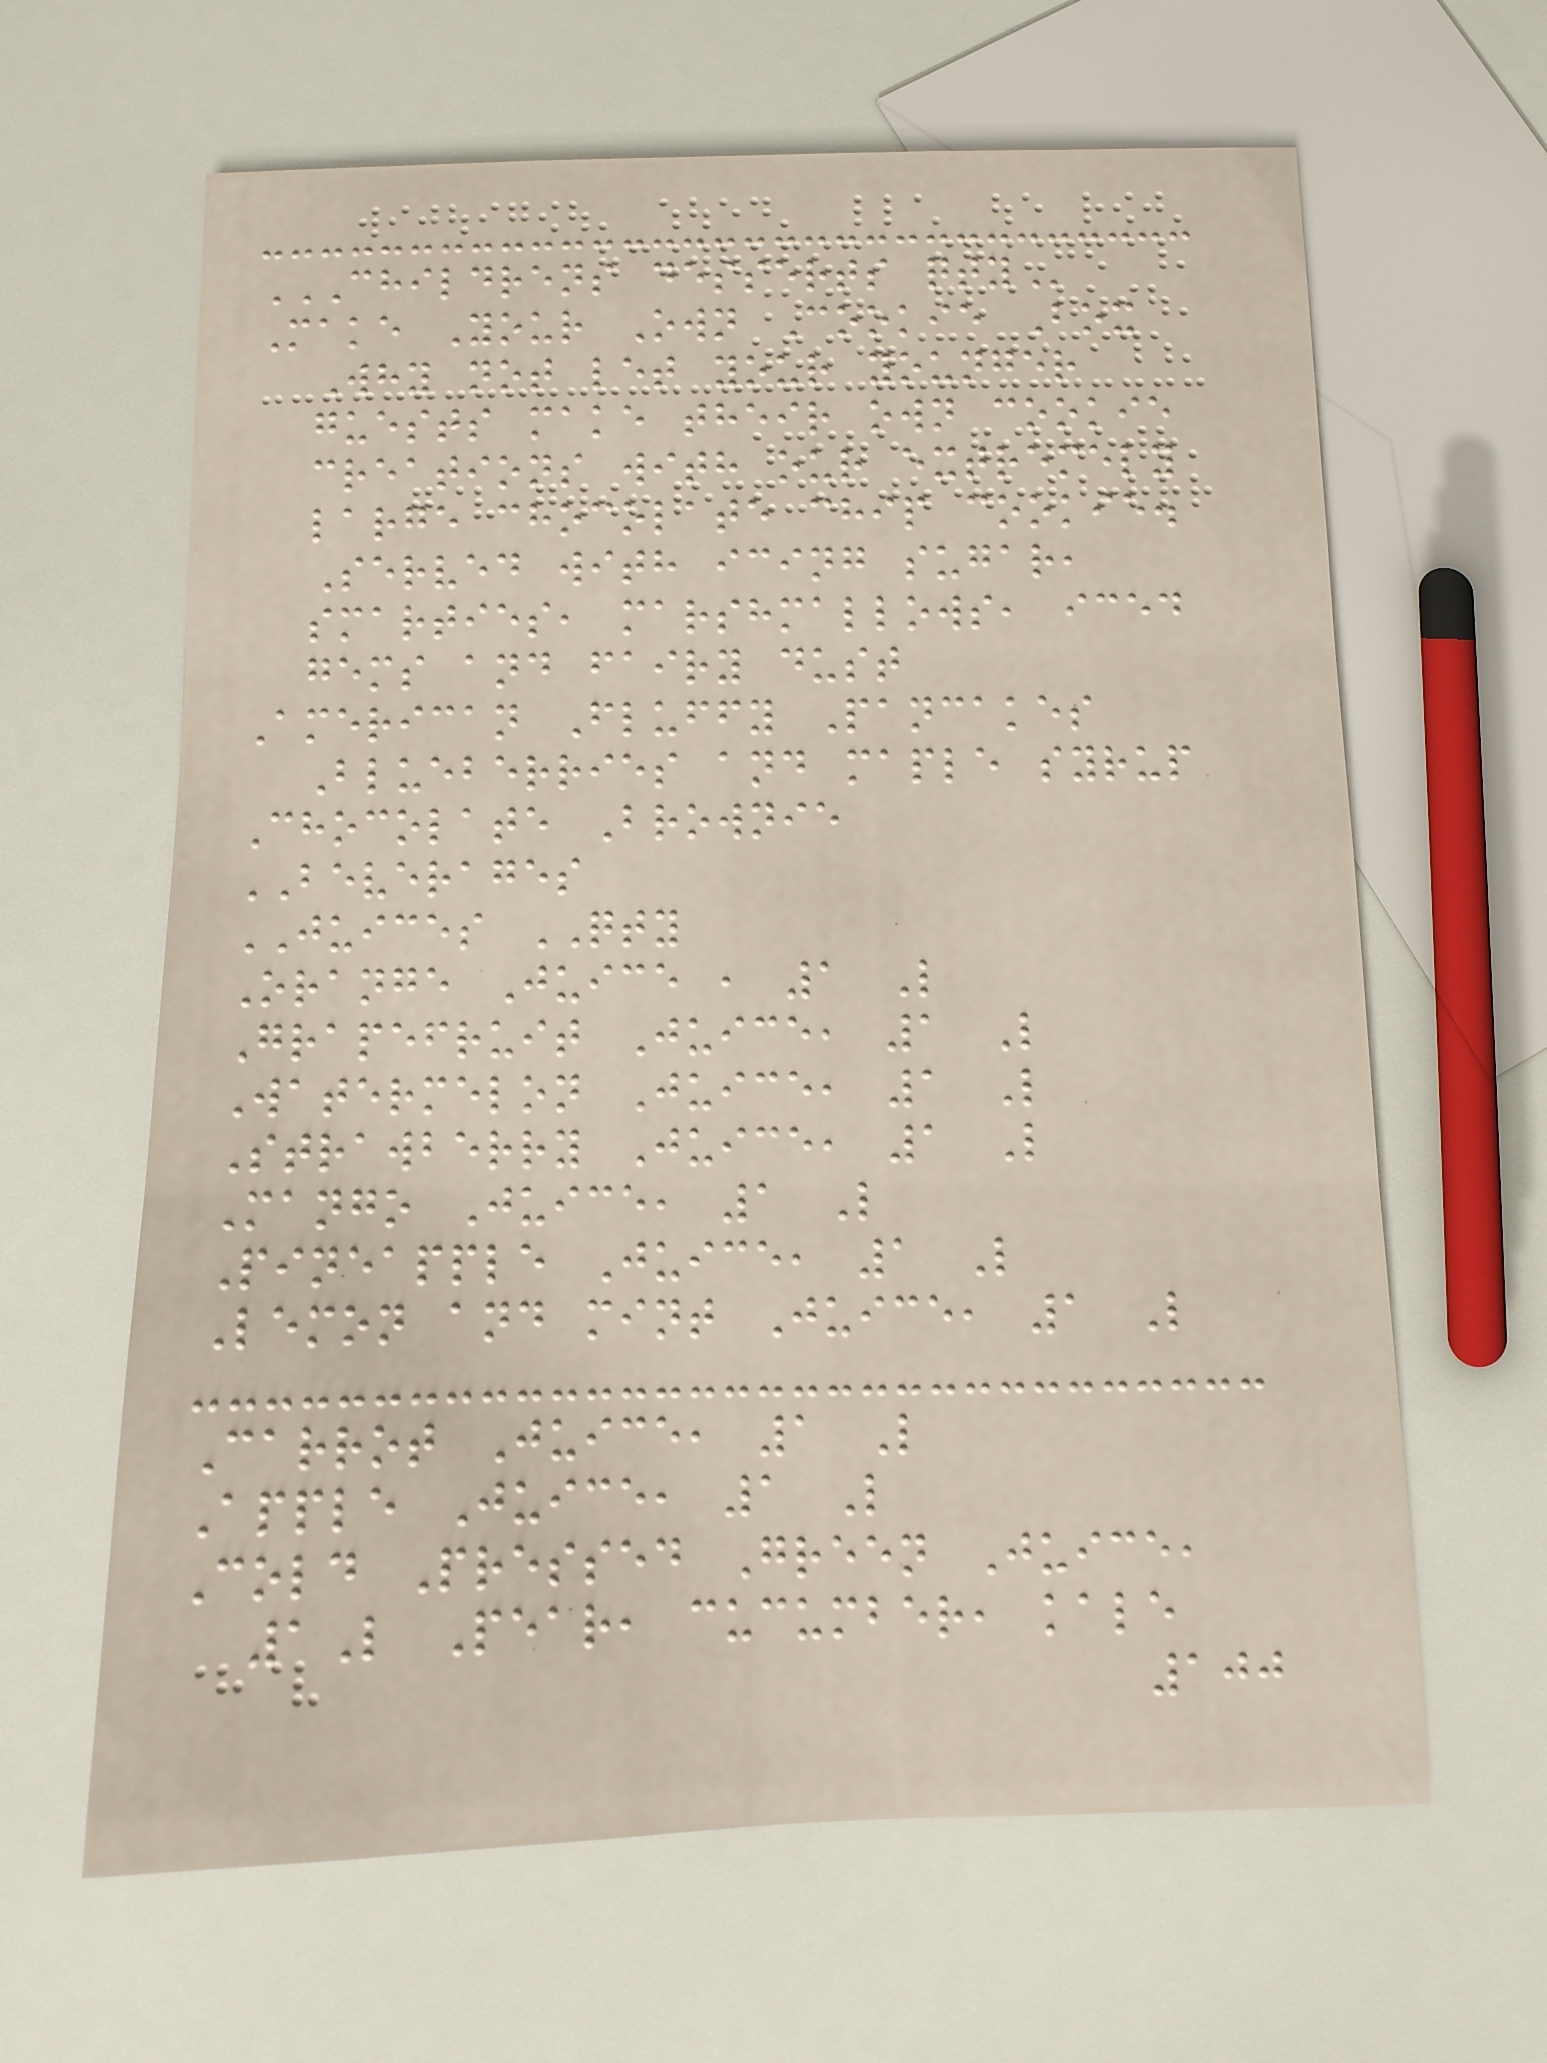CHILDRENS DESSERTS QTY
Make Your Own Cookie Box
Why not let your younger
guests make their own cookie
creations with our extremely
large chocolate chip cookie.
Served with icing sugar,
smarties, marshmallows, iced
gems and fairy dust
American Fluffy Pancakes
Blueberries and maple syrup
Chocolate Brownie
BEVERAGES
JUICES QTY
Orange Juice , 1 L
Grapefruit Juice, 1 L
Watermelon Juice, 1 L
Strawberry Juice, 1 L
Mango Juice, 1 L
Pineapple Juice, 1 L
Lemon and mint Juice, 1 L
Carrot Juice, 1 L
Apple Juice, 1 L
Cold Pressed Green Juice,
1L Pear, cucumber, kale
100
